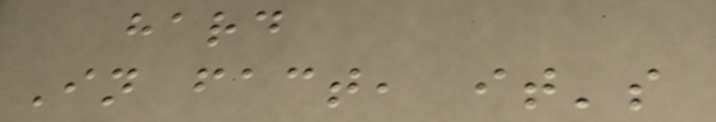hard
In fact, it's
